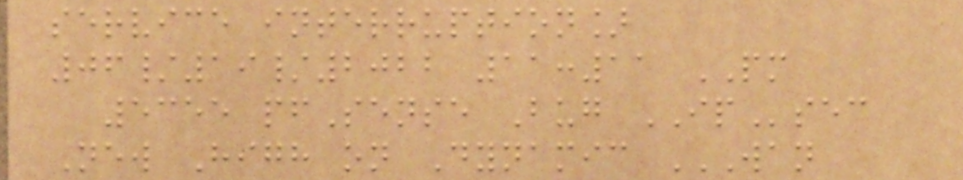service interruption]
06/19/2022 11:11 PM
5355 pfSense Bug IPsec
New High on Dynamic WAN
